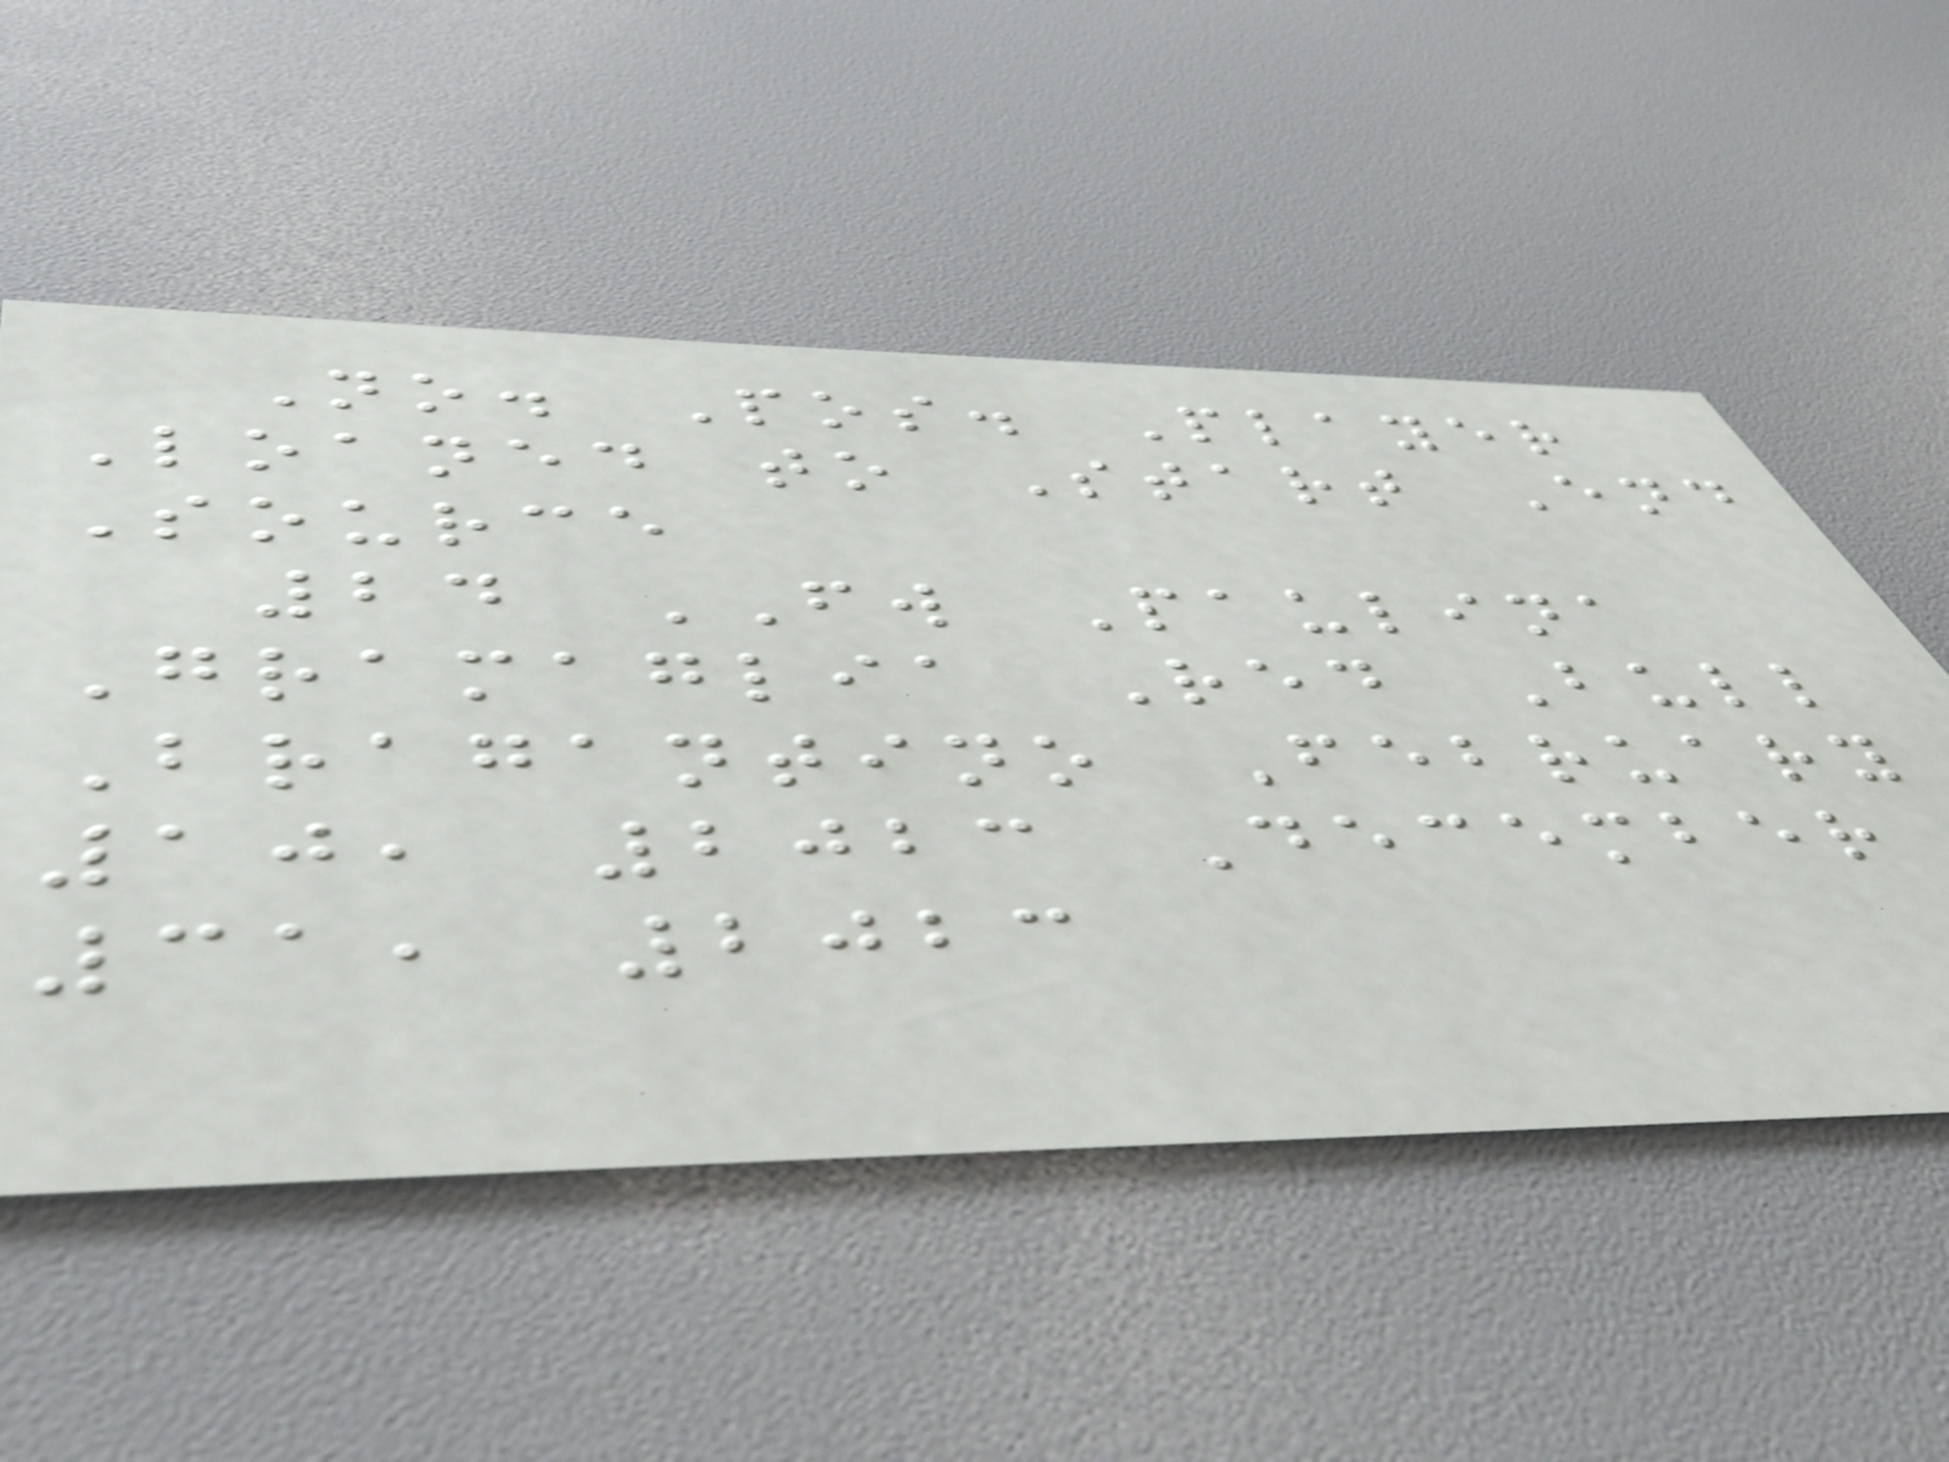No. Pos. Player
Loaned to Start End
Source
24 FW Paulina
Gramaglia Red Bull
Bragantino February
10, 2023 December
31, 2023
